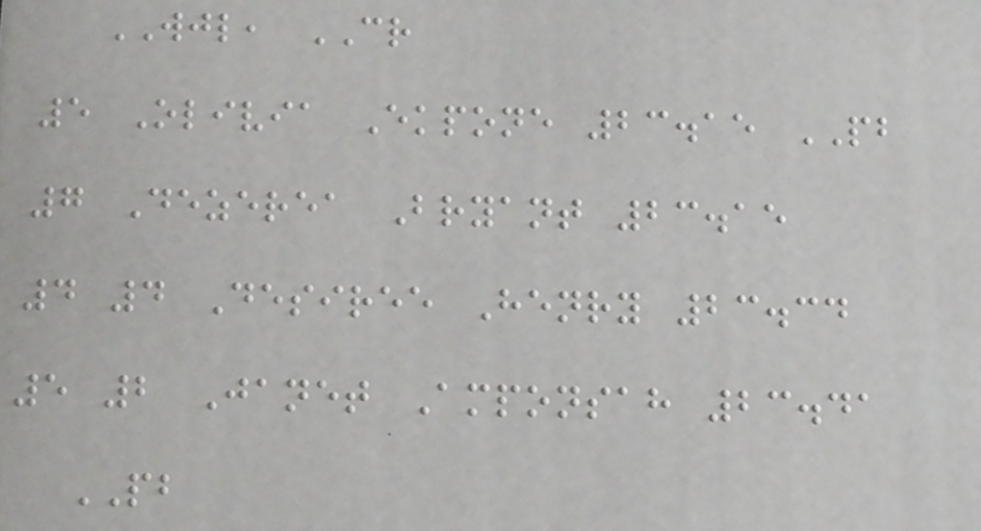WJL, CR
5 Olivia Ekpone 23.15 PB
7 Dezerea Bryant 23.15
4 4 Desiree Henry 23.34
5 2 Janet Amponsah 23.41
PB
